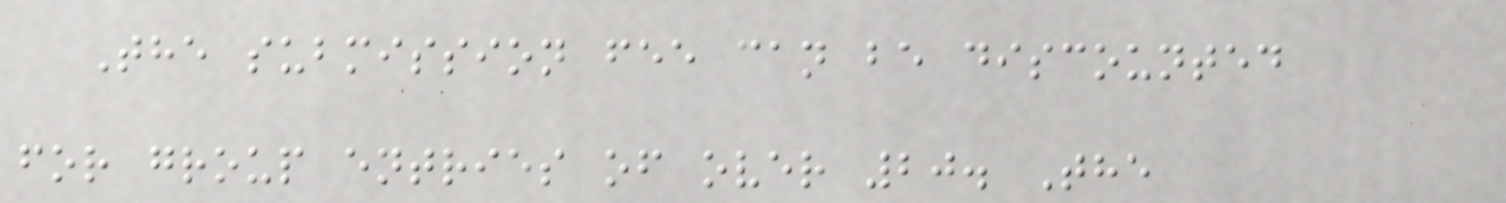The submission fee can be discounted
for group entries of over 20. The
